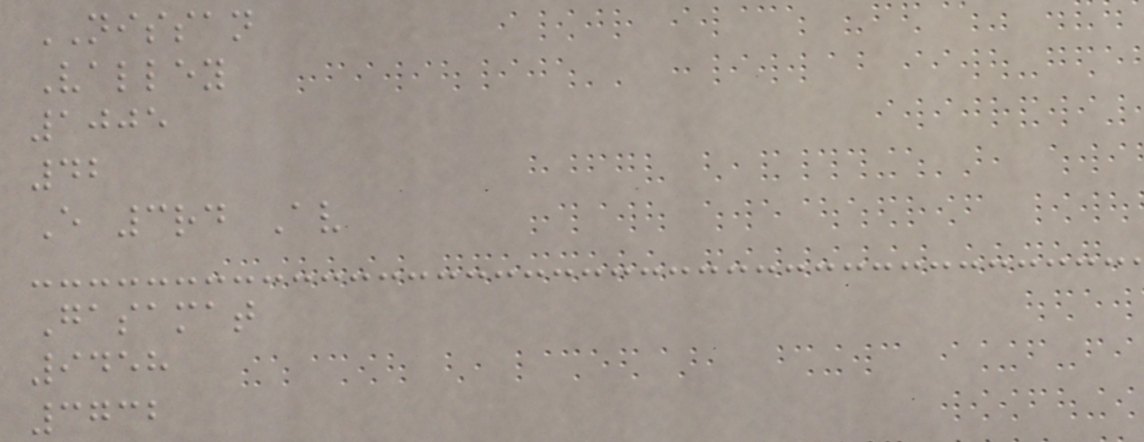NISSAN
Valley
1005
42
E 3rd Av
Gasamat
9458
3732
